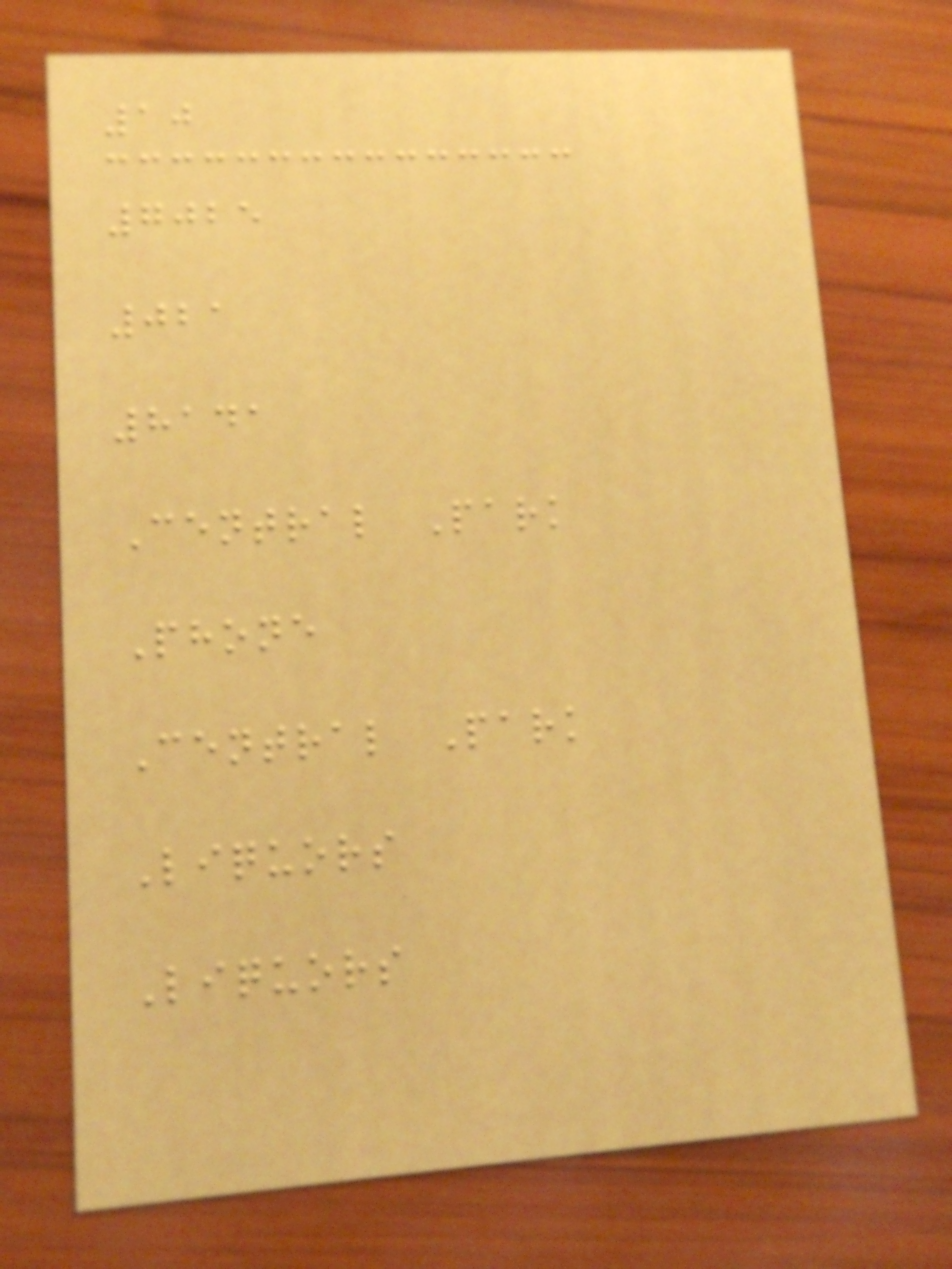10
7025
021
8141
Central Park
Phone
Central Park
Liquors
Liquors
